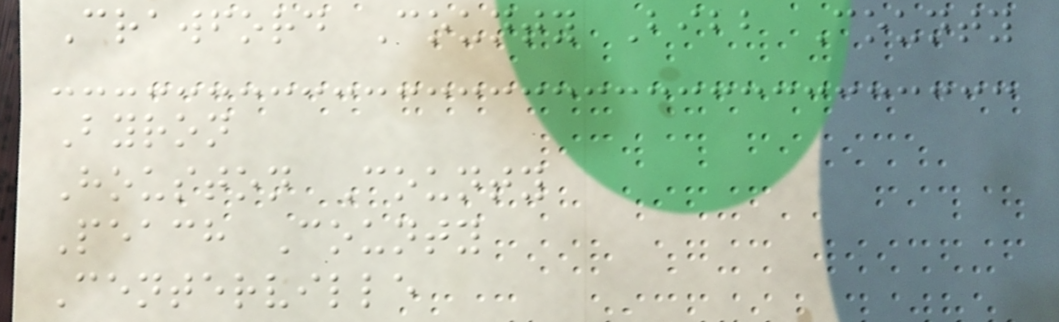Crawford County Bibb County
Byron
Houston County
Peach County
Centerville
